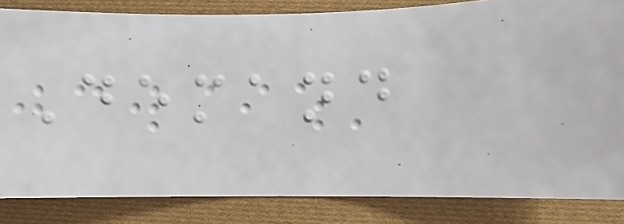Demand
